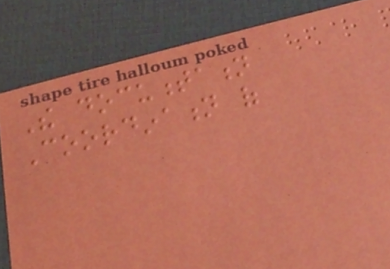The documentation
Coordination of
